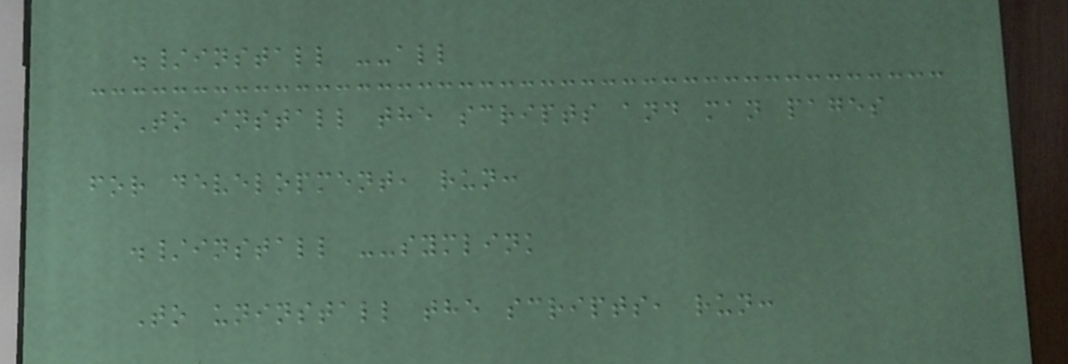./install --all
To install the scripts and man pages
for development, run:
./install --symlink
To uninstall the scripts, run:
